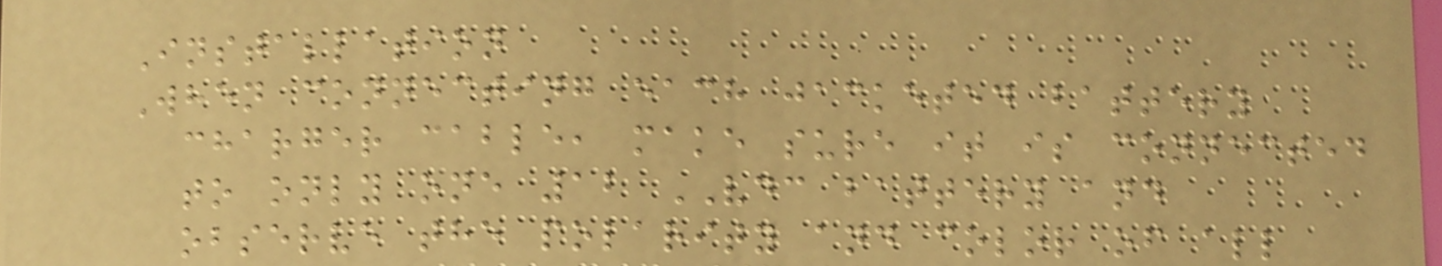Installation
When connecting each jacketed battery
charger cable, make sure it is connected
to only one 12 VDC battery and
observe the polarity and color of all
